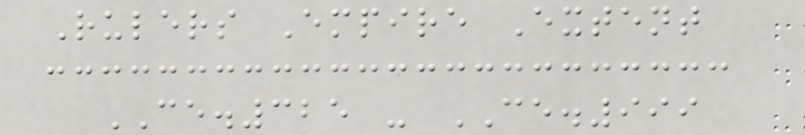Rulers Empire Extent
CE.325 - CE.999
